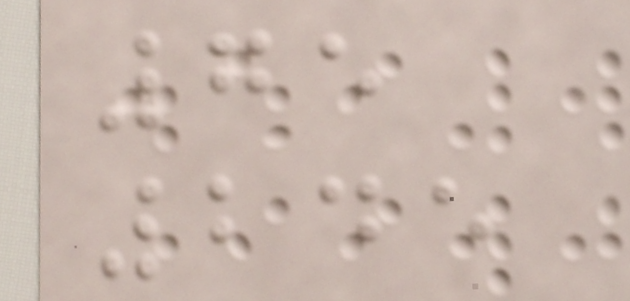75
245
